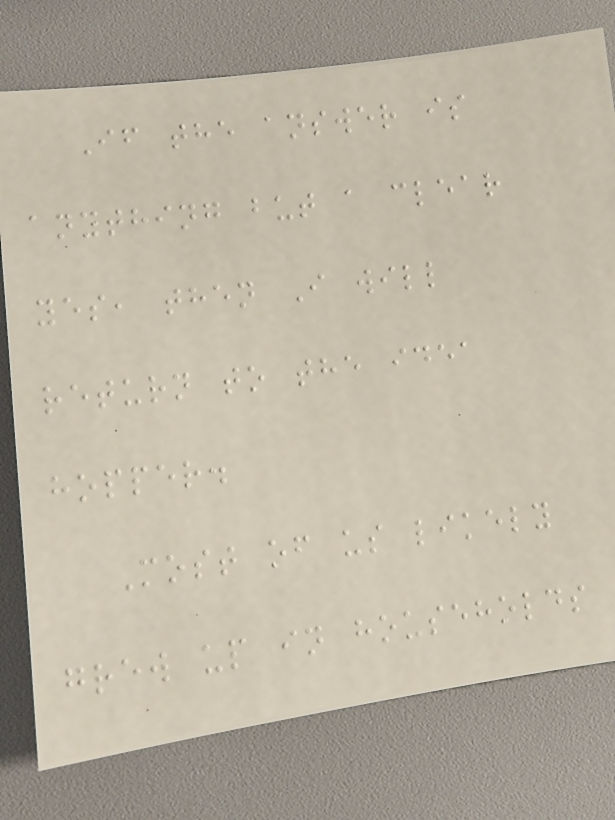If the answer is
anything but a clear
yes, then I will
return to the idea
hopper.
Most of us likely
grew up in households
